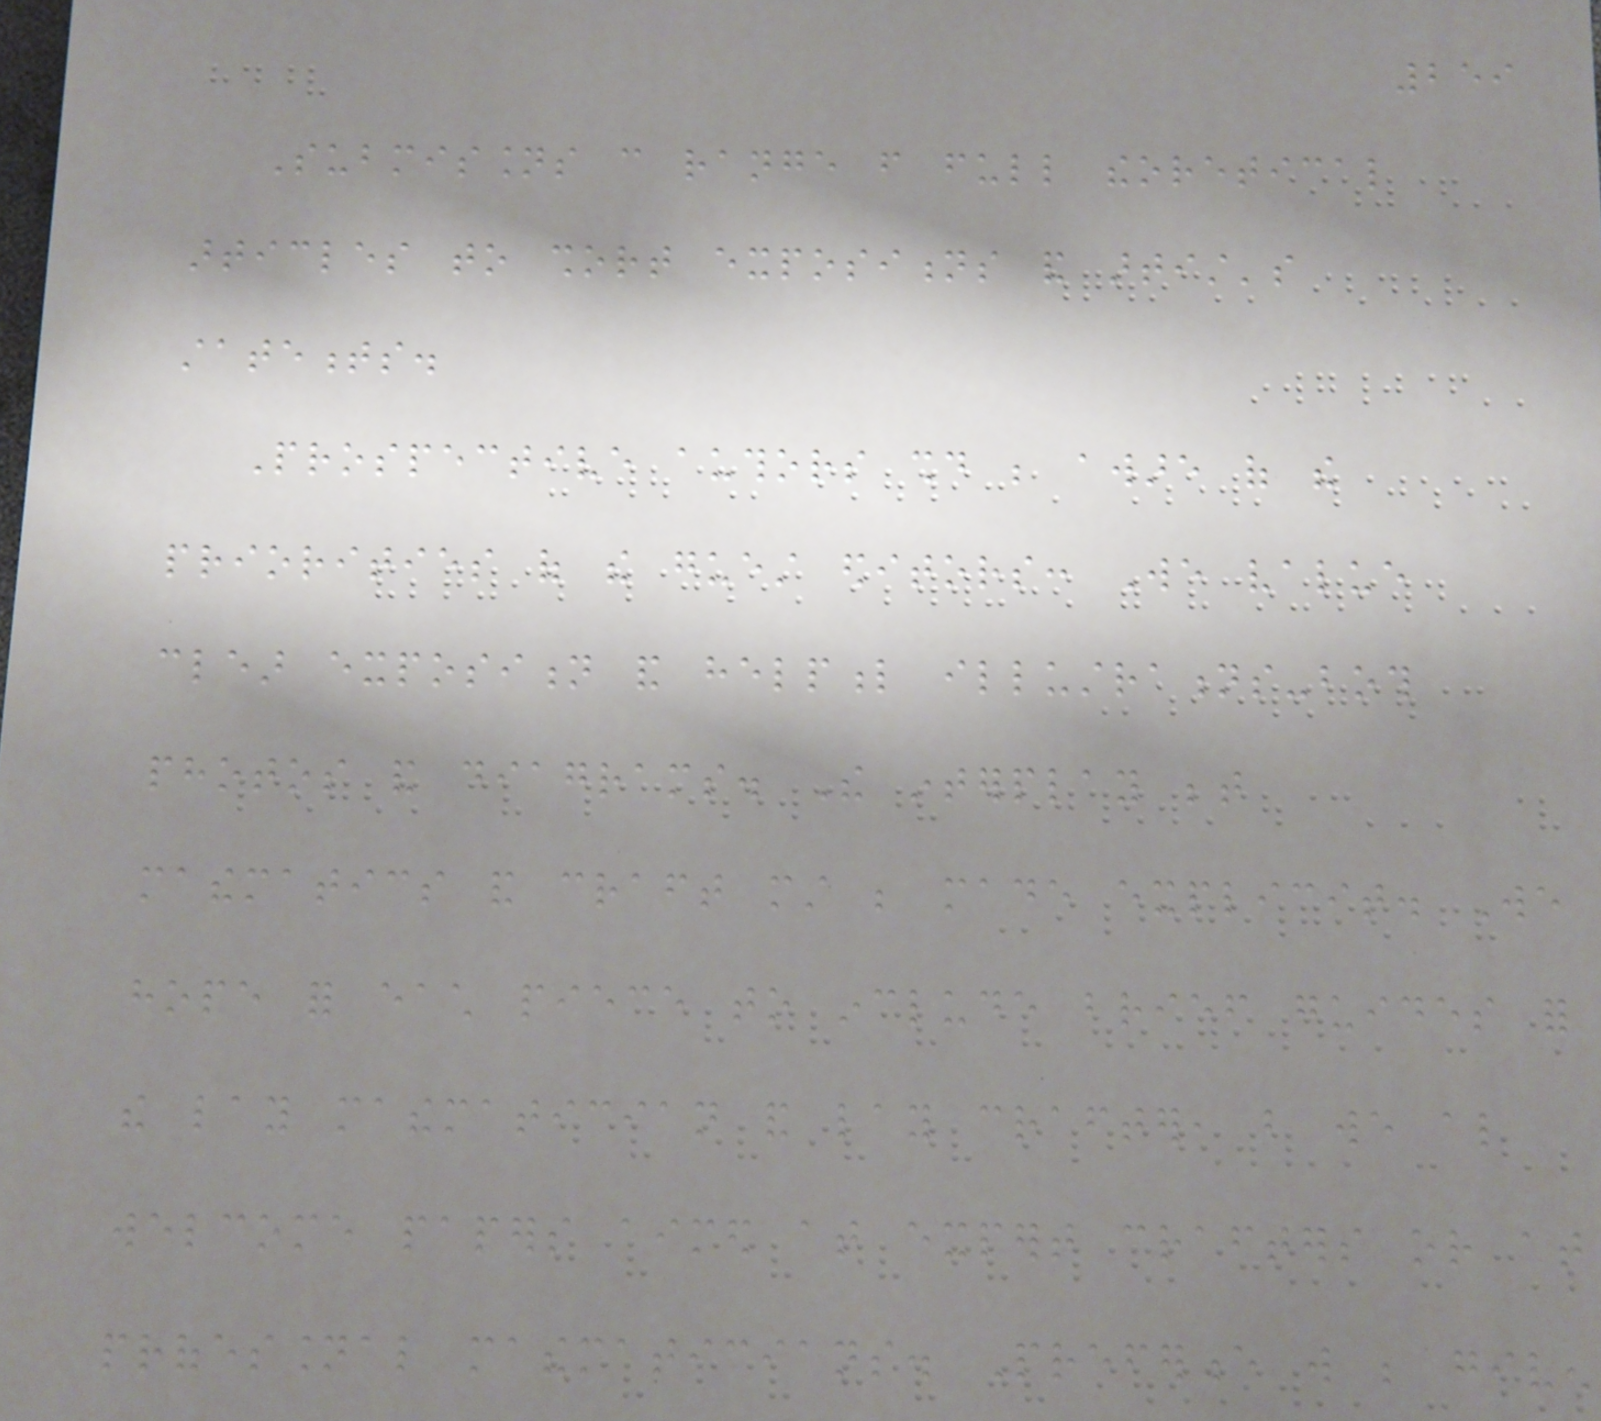259
Submissions can range from full theoretical
articles to short expositions and artist's
statements.
Prospective authors should be aware of the
priorities of the guest editors: We value
clear exposition and helpful illustrations-both
photos and diagrams. The interplay between
mathematics and craft must be made explicit. We
hope for each piece to include brief guides for
the lay mathematician and lay crafter, but we also
welcome papers aimed at expert crafters or at
professional mathematicians. Preference will be given
